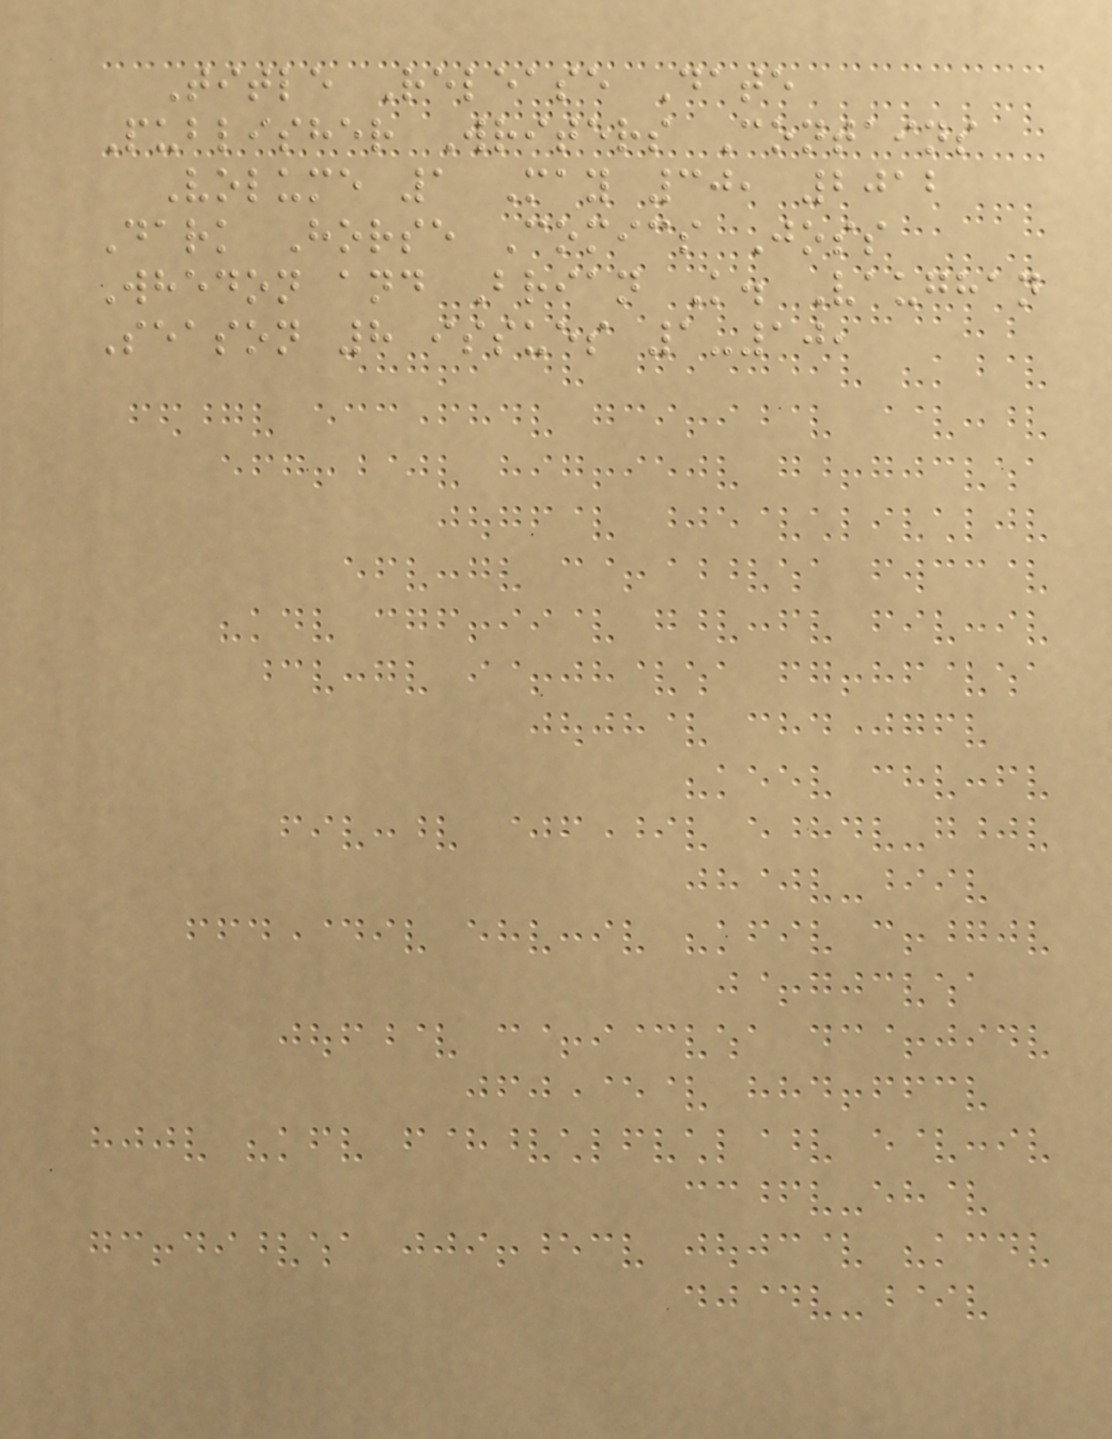Title Release Date
Publisher Writers Contains
Volume 1 May 30, 2012
Dark Horse Comics Joss
Whedon and Brian K. Vaughan
Season 8 issues 1-10,
